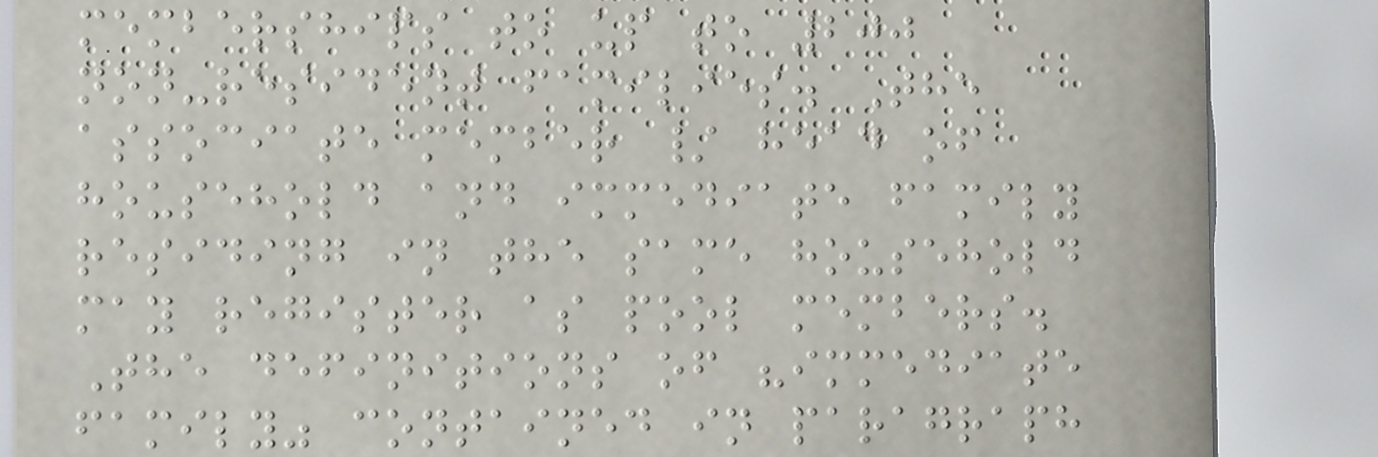memberships to up to 200
non-resident families. The
associate member / head of
household and immediate family
residing in the same household
may register as pool members.
The definitions of "immediate
family" contained in paragraph
